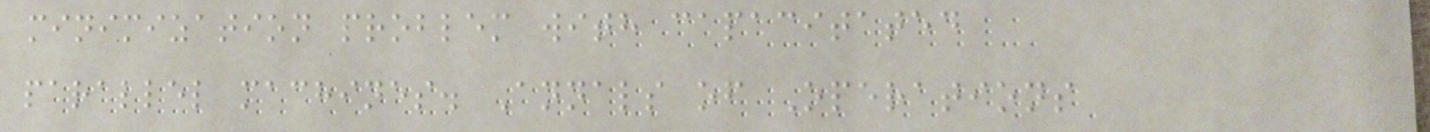minimization problem with capacitated
parallel machines. Annals of Operations
